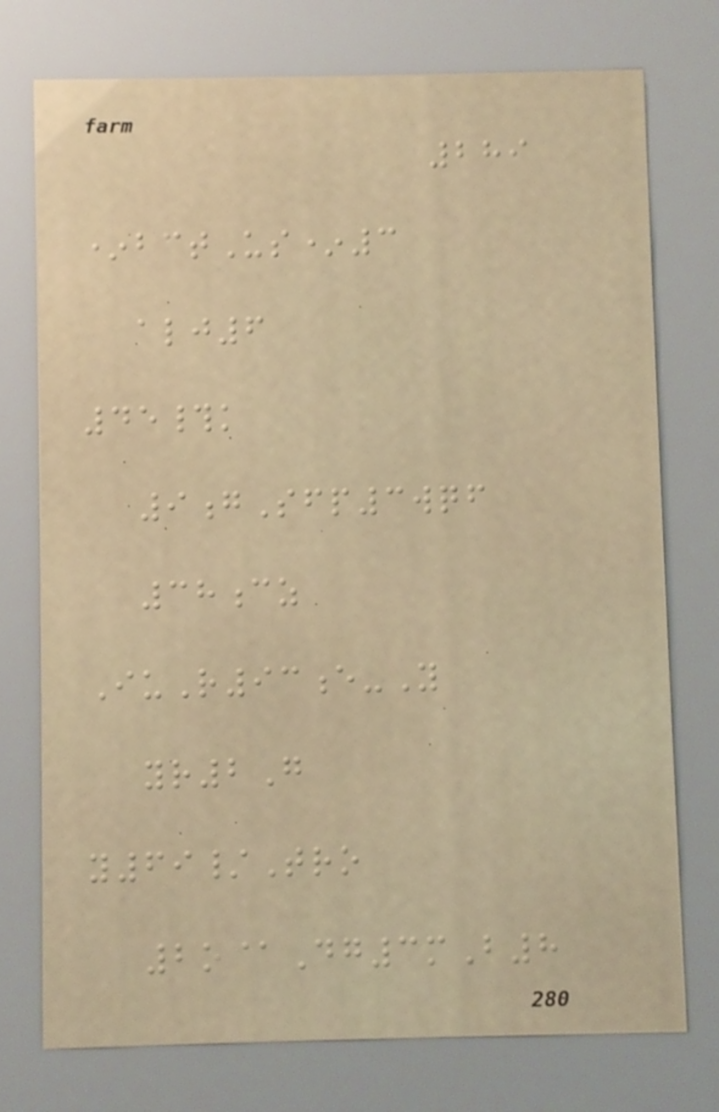289
*bctUs*3
alj6
45#k
9gSfp3wqf
38cz
IuR93e-Y
yr2G
y69/Tro
2o@Dg3mB8
